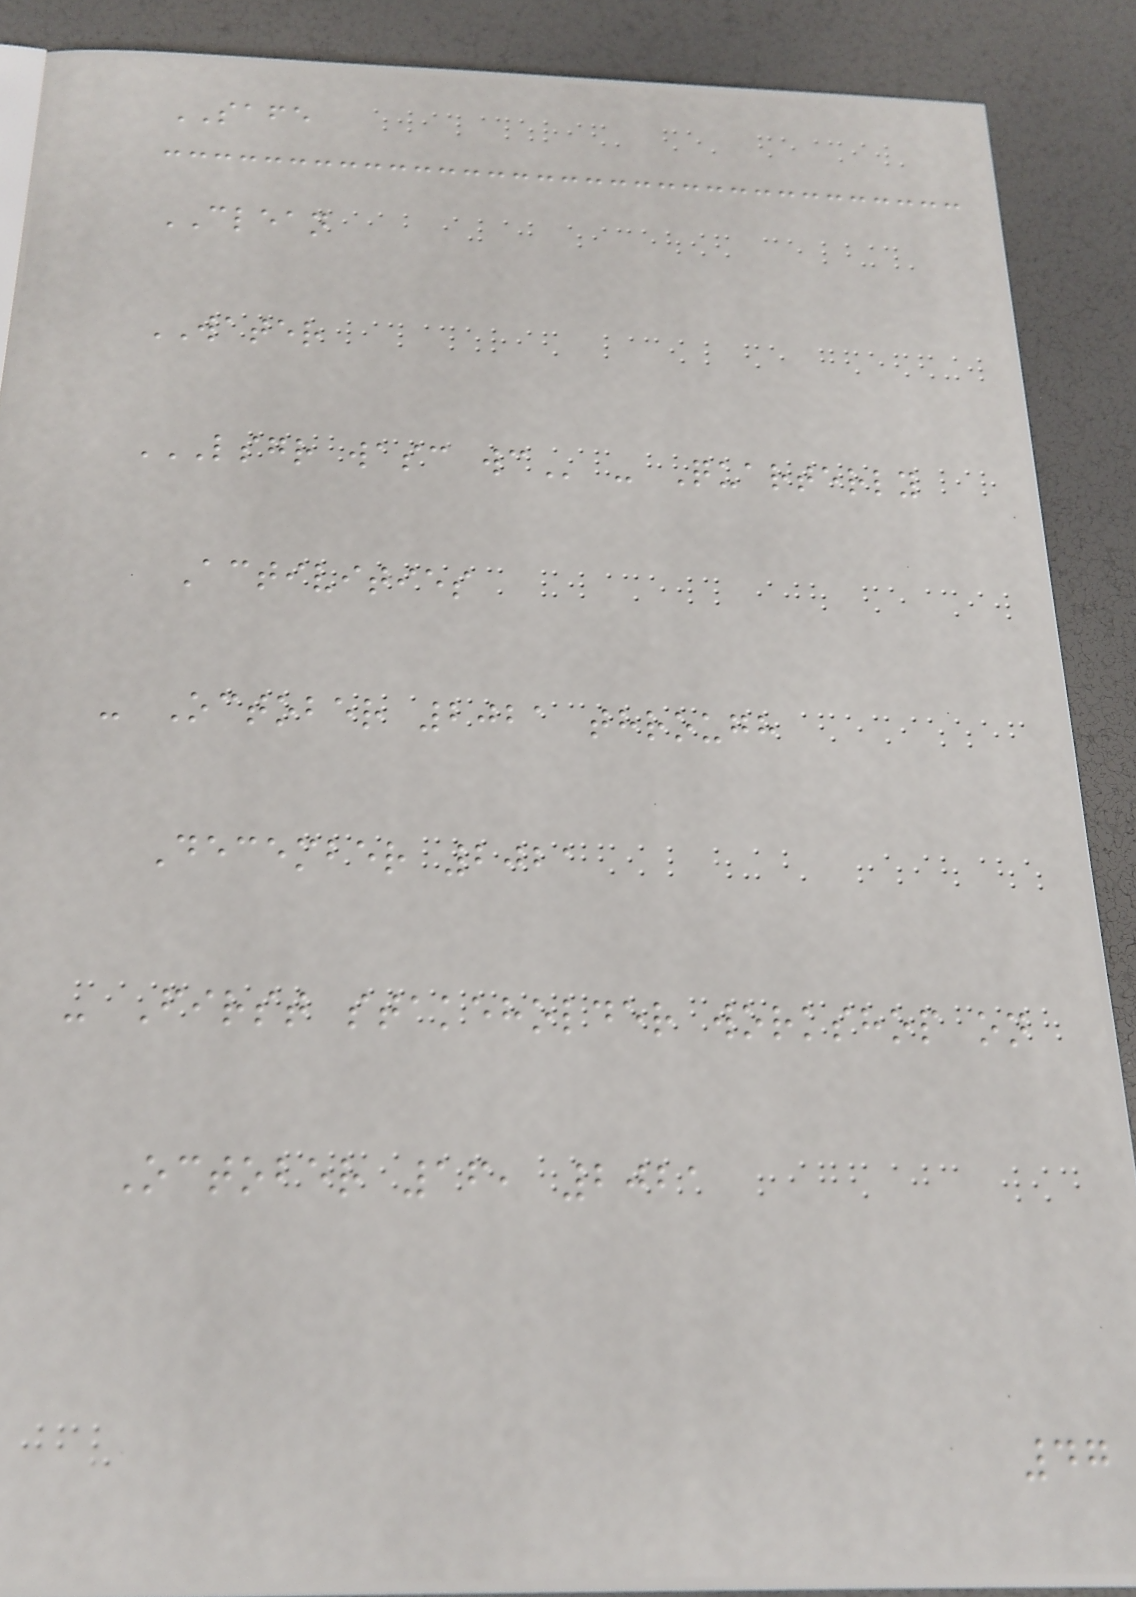SAFE
CLEAN
WATER
LSGR WASC WC - Quarterly
Activities
- October 2021 through
December 2021
- First stakeholder workshop on
October 16, 2021
47
